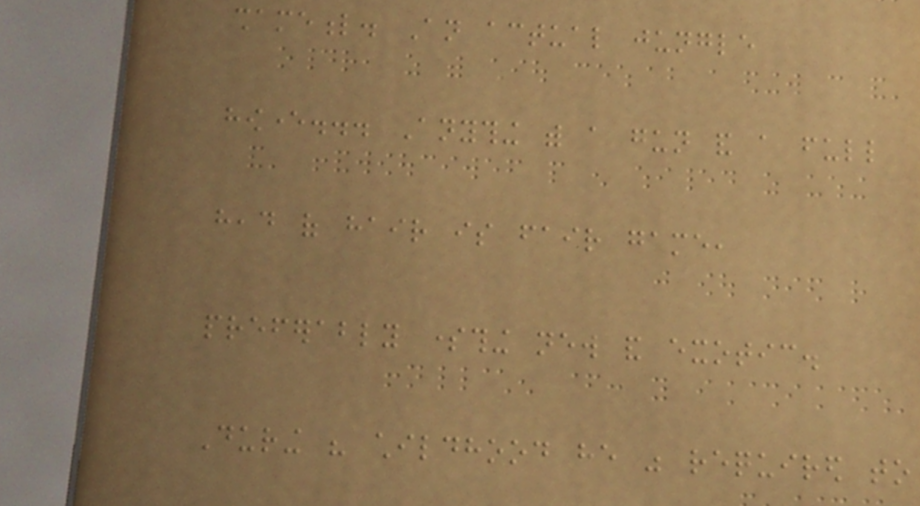shameful. An actual jungle
however... Anything with a gun and a full
head of hair is fair game,
preferably something new and exotic.
During his childhood he was required to
